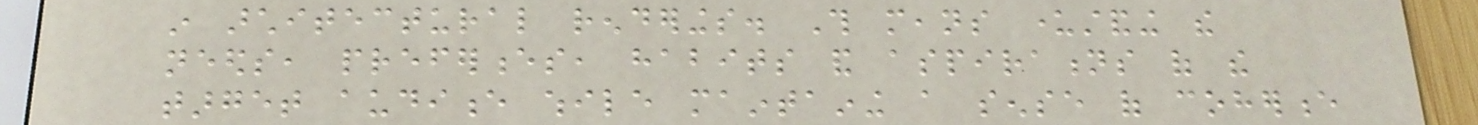in architectural renderings. This means understanding the
needs, preferences, habits and aspirations of the
target audience while maintaining a sense of coherence
